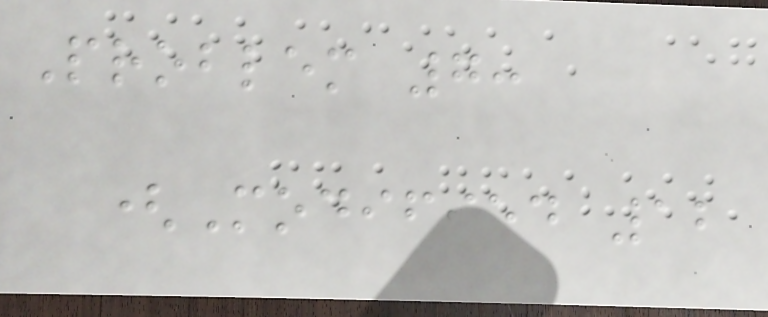Problem 7:
(Modified 12
